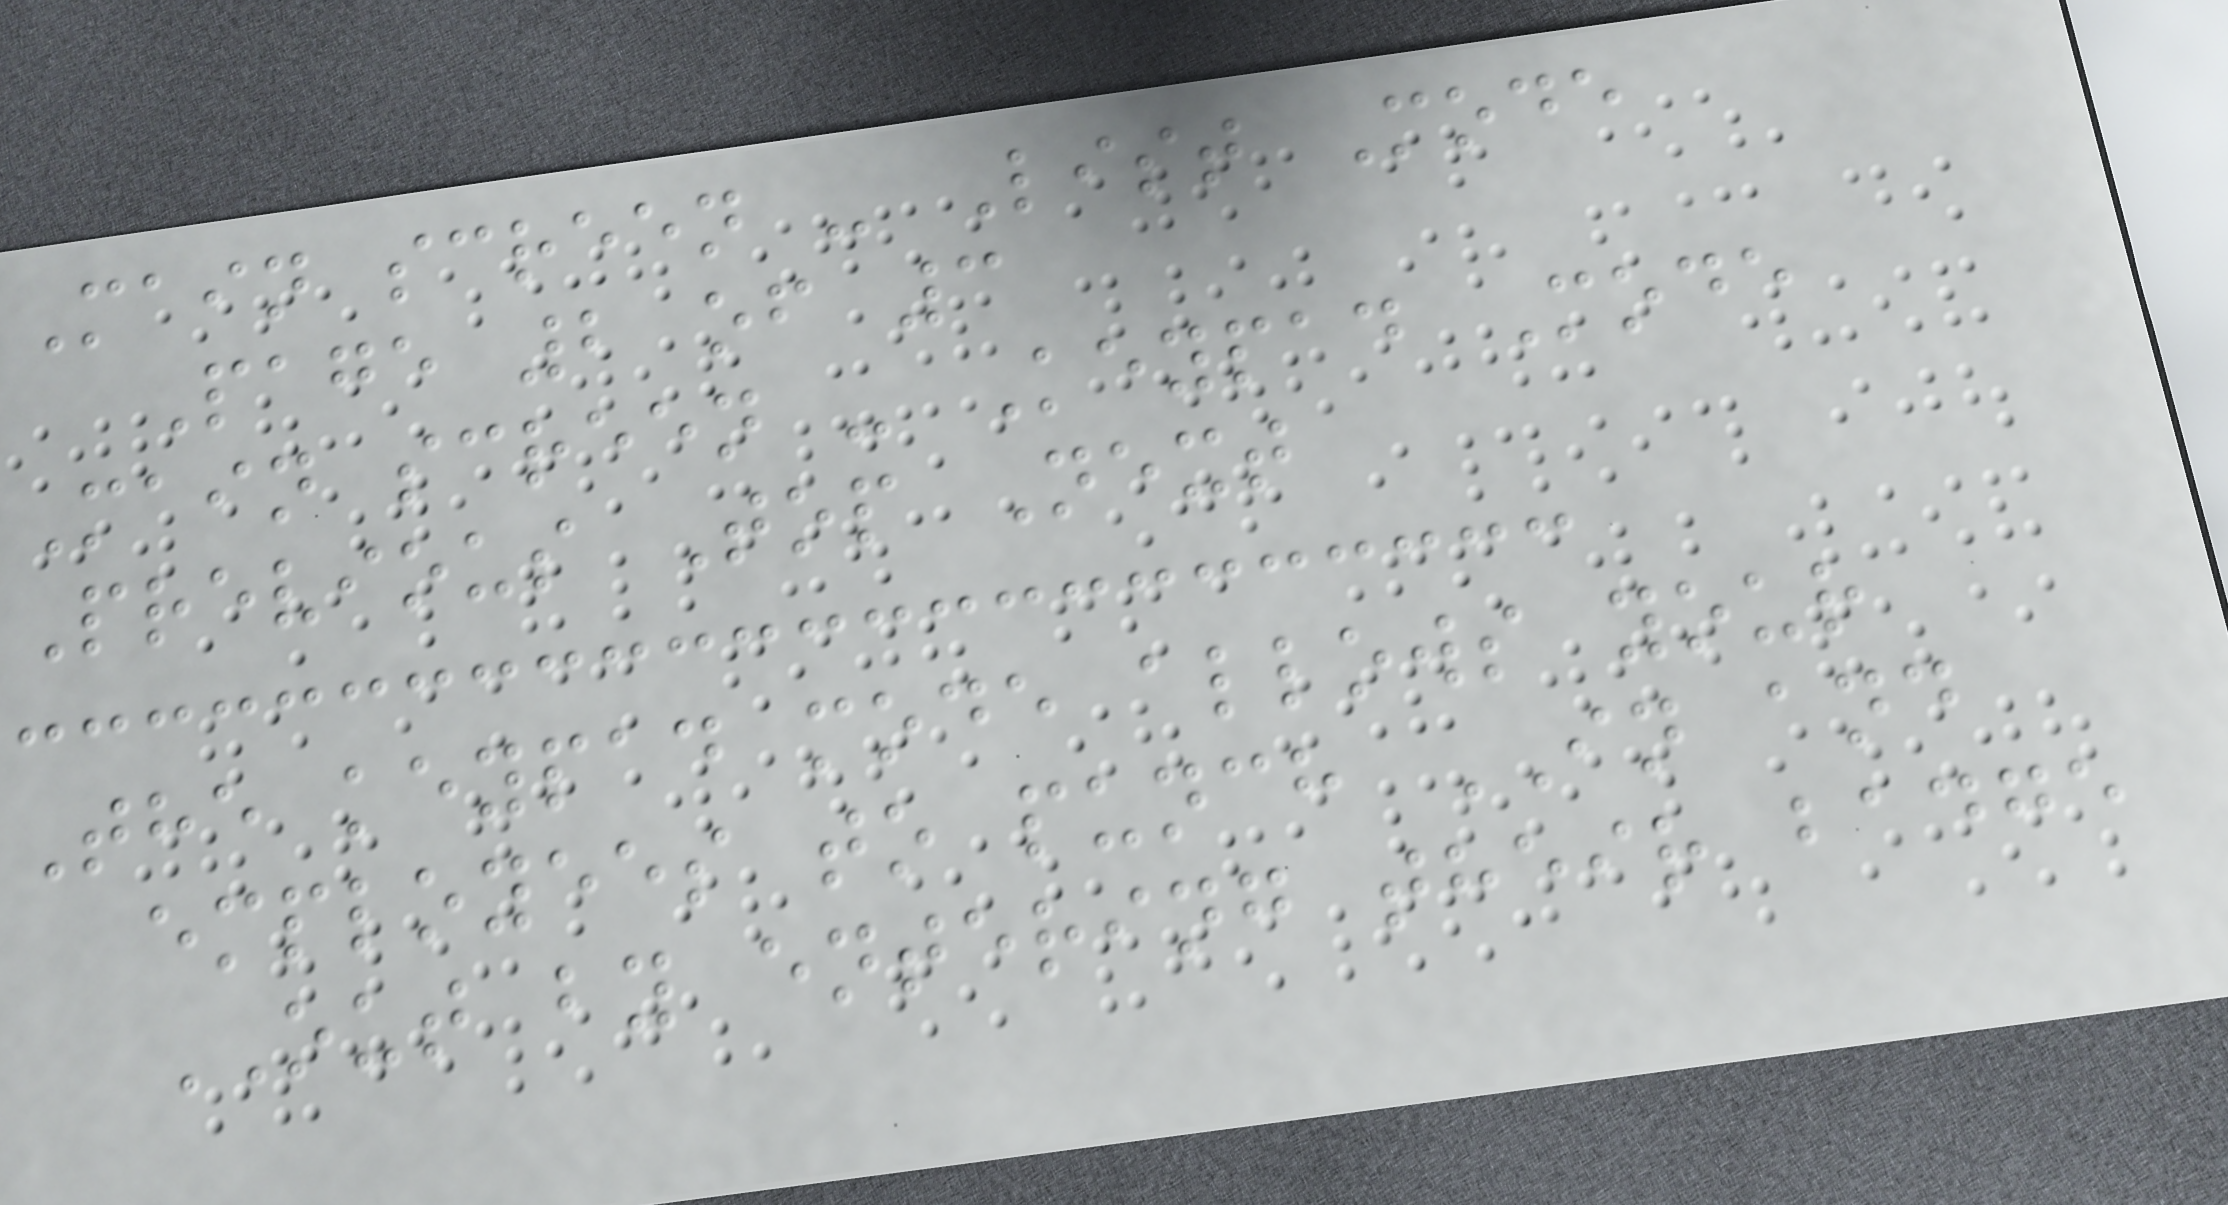Main screen - List Mode
Page 2 of 3
Main screen - Keypad Mode
Previous Top Next
The keypad mode allows your
employees to punch IN and
OUT by entering their badge
